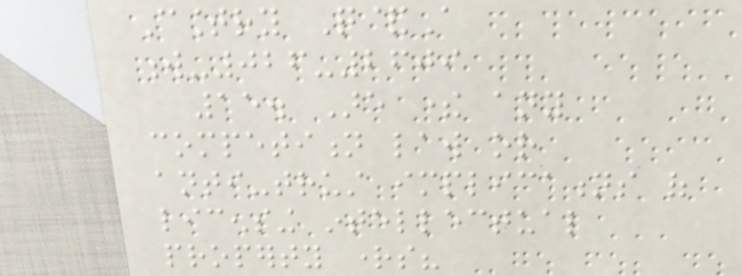Country Q&A
w-026-2609
15. Are there any
competition law or
anti-trust implications of
licensing intellectual
property rights?
